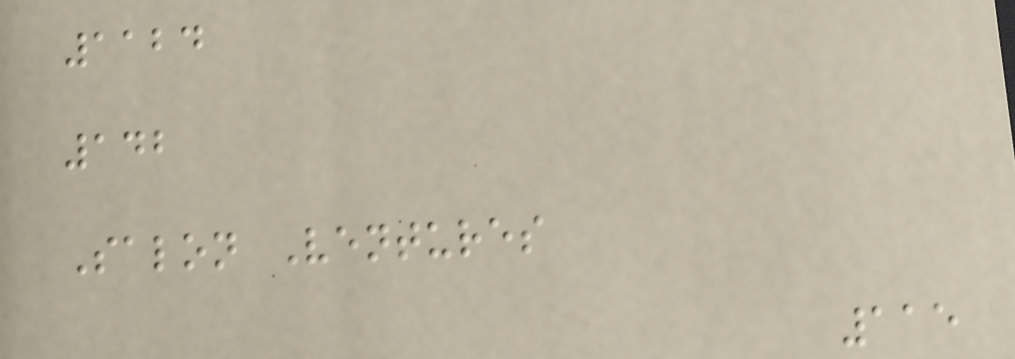1124
142
Salon Ventures
115
